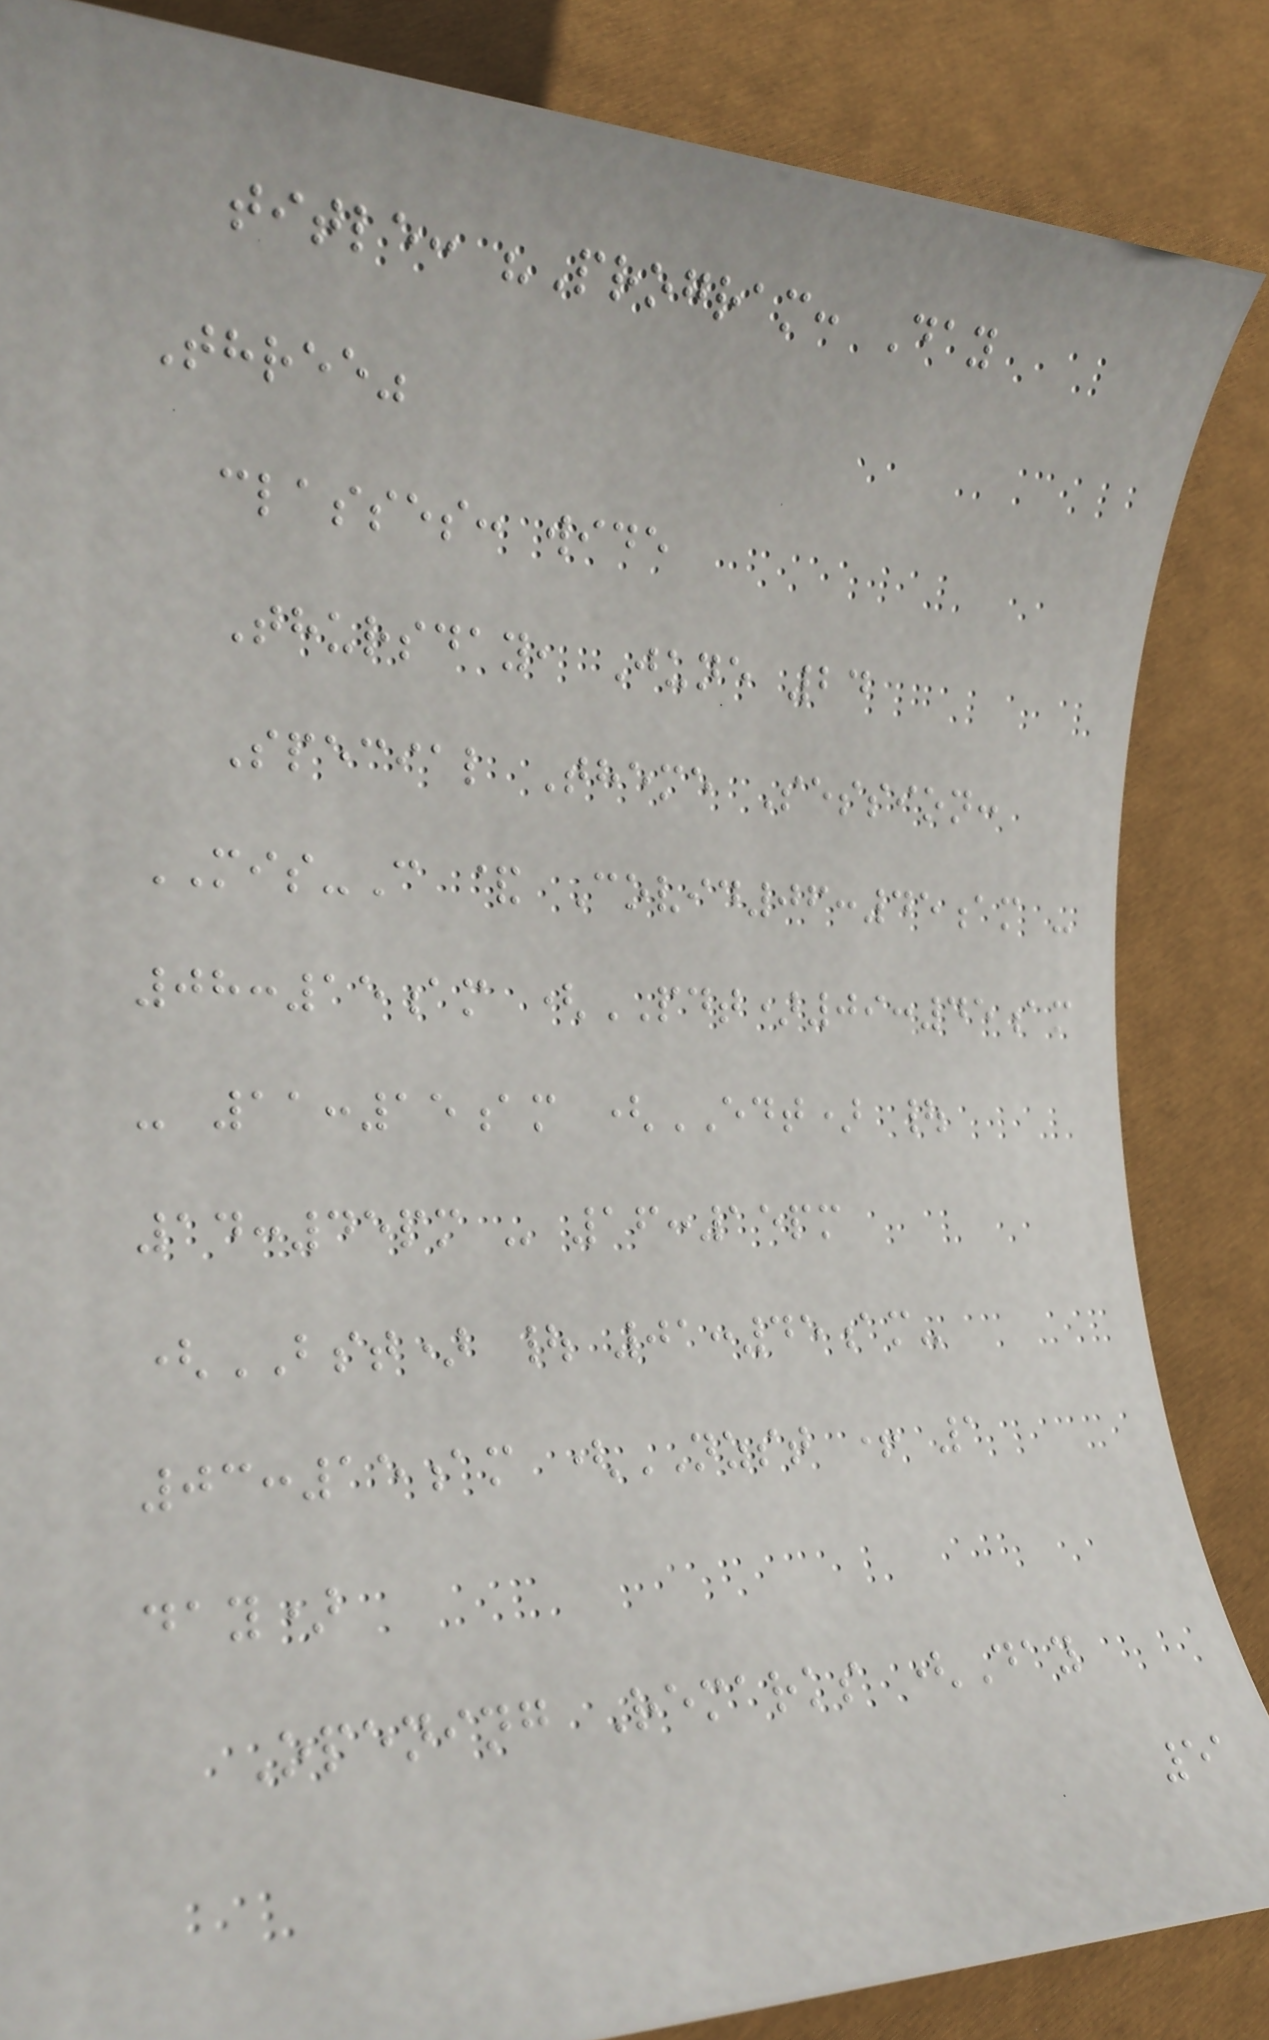title: "Program: Day
Three"
classes: wide
Thursday, June 24
Special Theme Session:
MIS-C & Covid06:45am -
08:15am (PDT)09:45am
- 11:15am (EDT) |
14:45pm - 16:15pm
(BST) | 01:45am-
03:15am (NZST + 1
day)
Opening Remarks (Day
51
